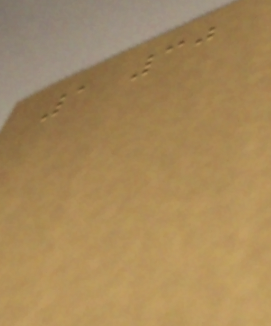1 30
